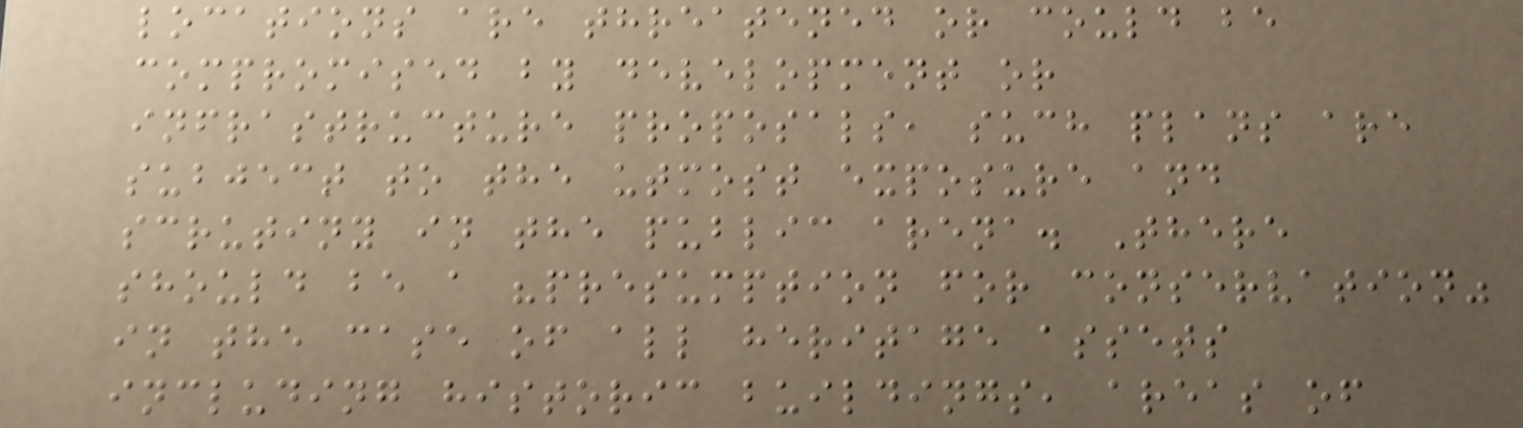locations are threatened or could be
compromised by development or
infrastructure proposals, such plans are
subject to the utmost exposure and
scrutiny in the public arena. There
should be a "presumption for conservation"
in the case of all heritage assets
including historic buildings, areas of
